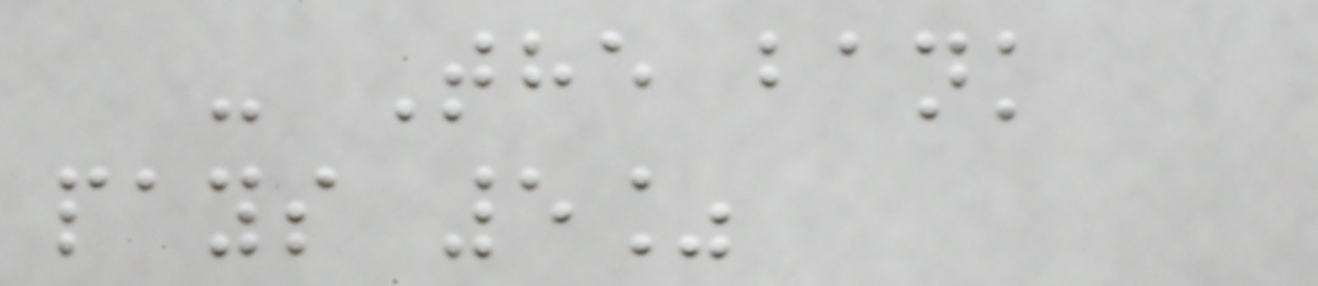- The bank
pays 5%
